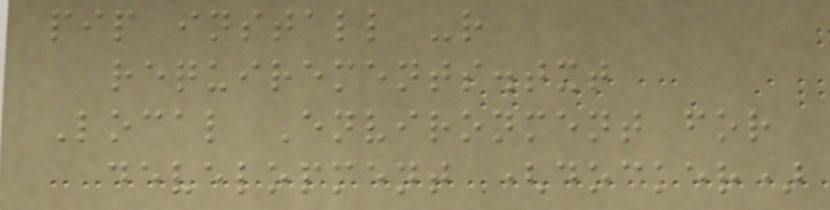pip install -r
requirements.txt
Local Environment for
development (docker)
